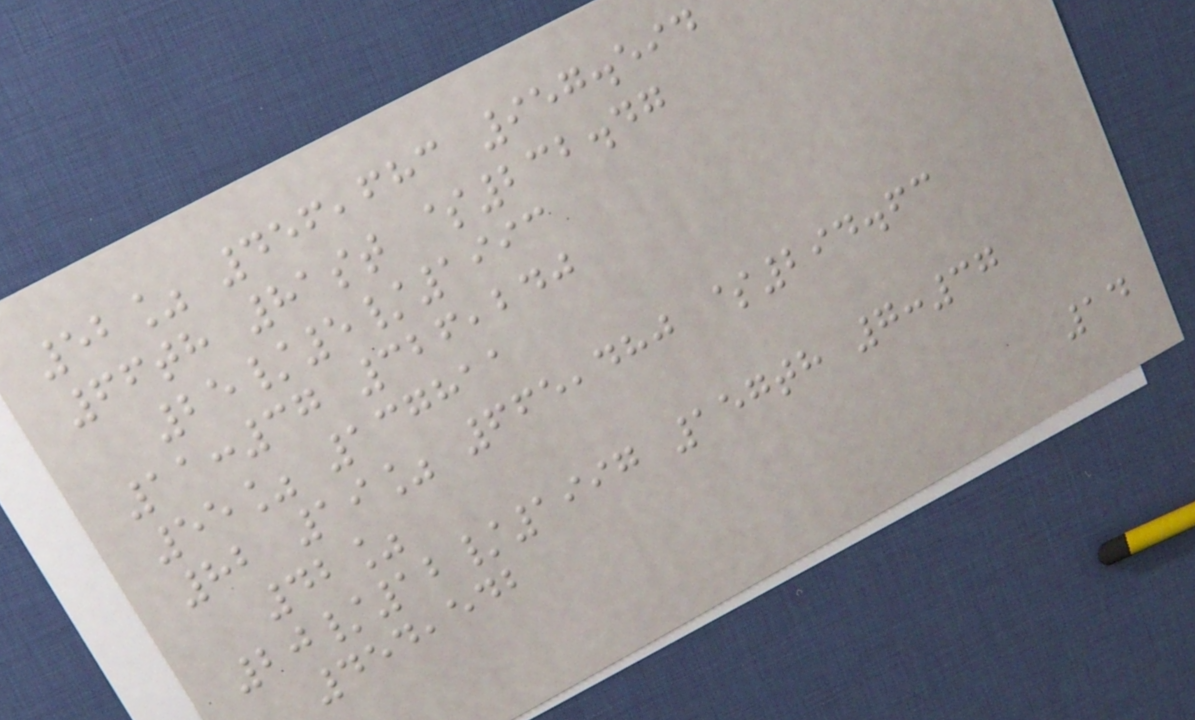52% 456,683 957.594
66th 81st $232.47
25/5/1993
11:37 326,240
55% 137811
82 19% 665,480 $294.63
42%
20/12/1997 157th 7:37
454,542
14
